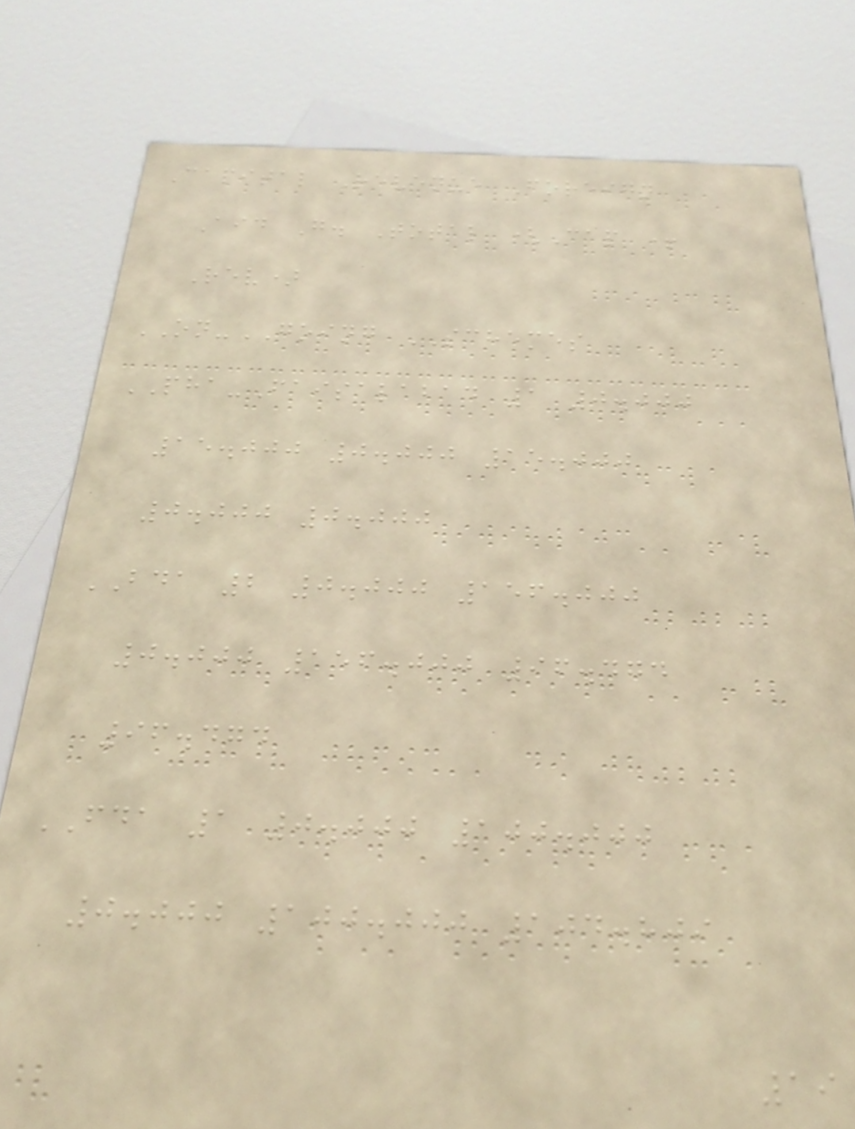Capital Revenue Foreign
Aid G. Total (Cap +
Rev)
ON-GOING SCHEMES
PHA-Faisalabad 1 0.000
15.000 0.000 15.000
0.000 0.000
BDA 2 0.000 156.000
0.000 156.000 96.474
96.474
FDA 1 0.000 100.000
0.000 100.000 104.809
19
